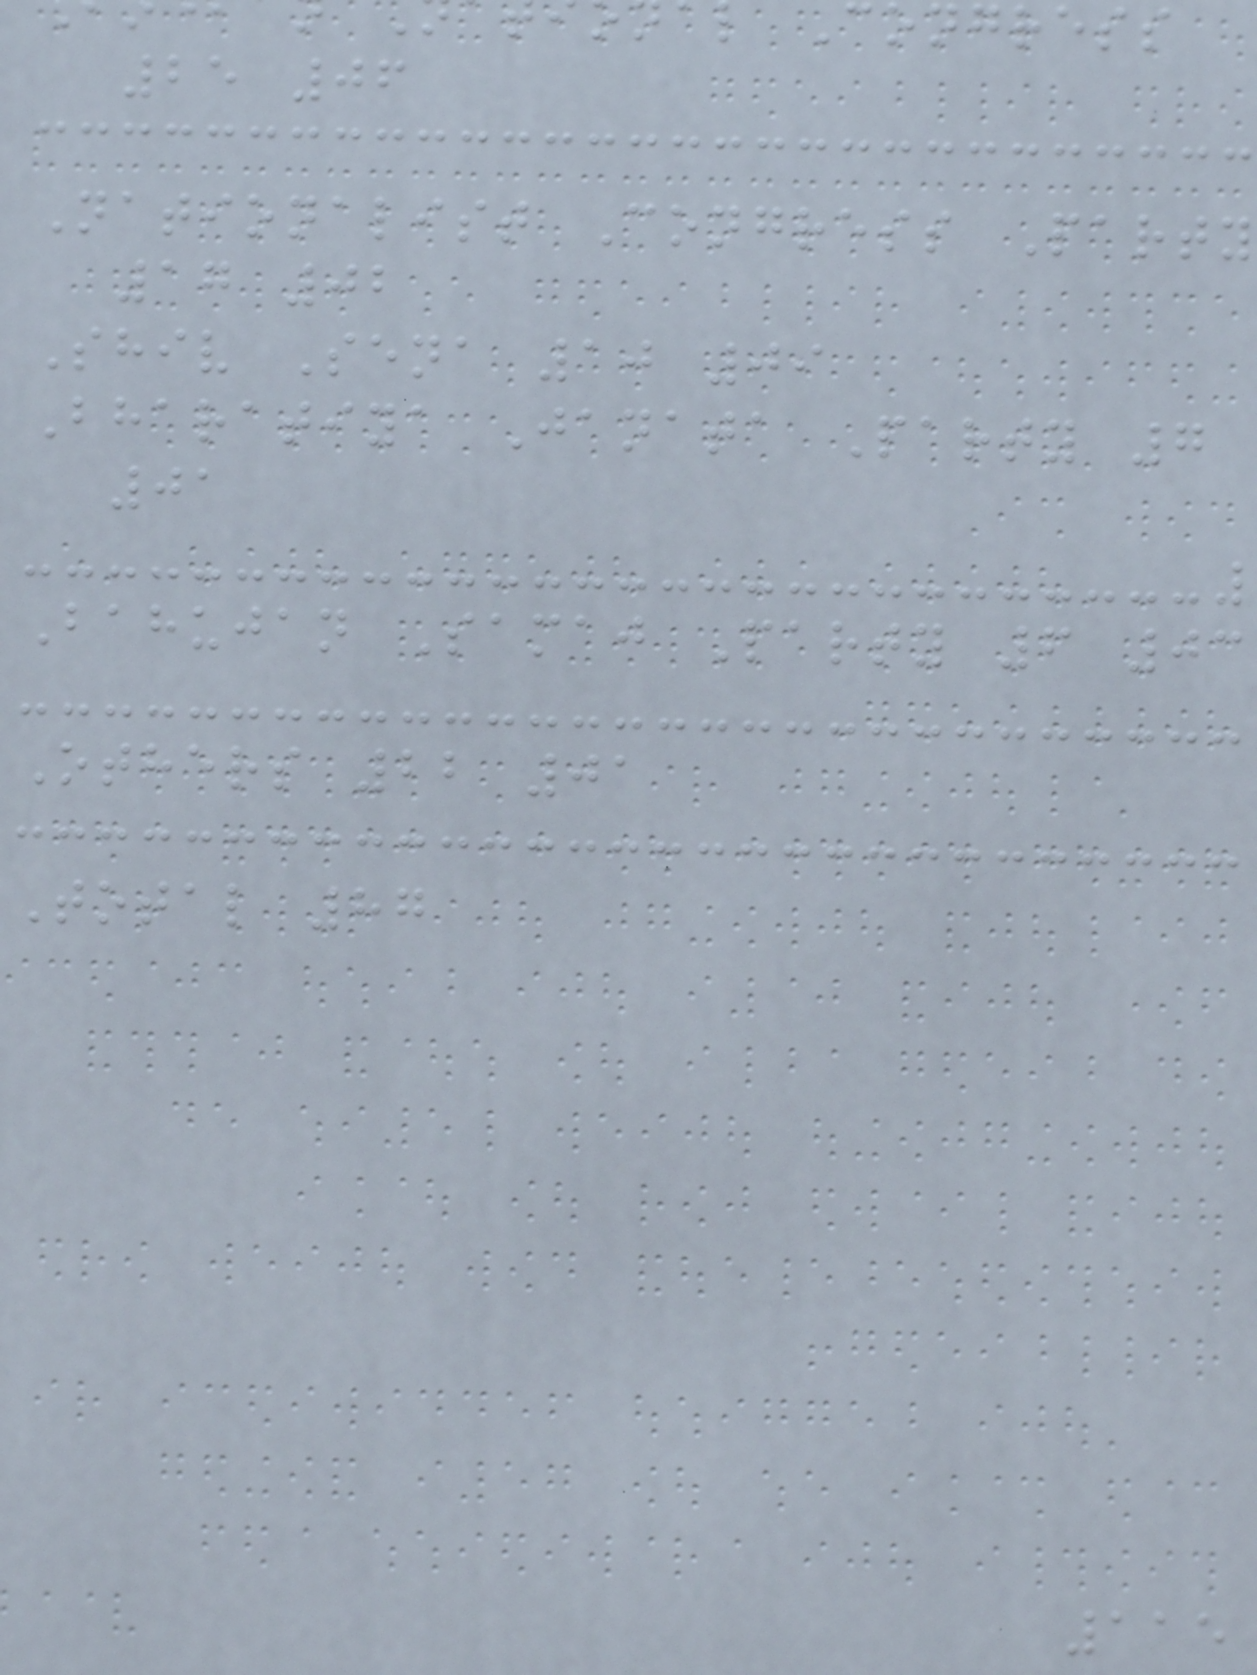congress
25 06
Nationalist Congress Party
17 02
Shiv Sena 10 09
Bharatiya Janata Party 7
01
Bahujan Samaj Party 6 03
Others 22 01
Total 87
115
